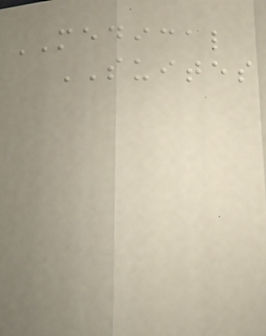MEDICAL
SUITES
